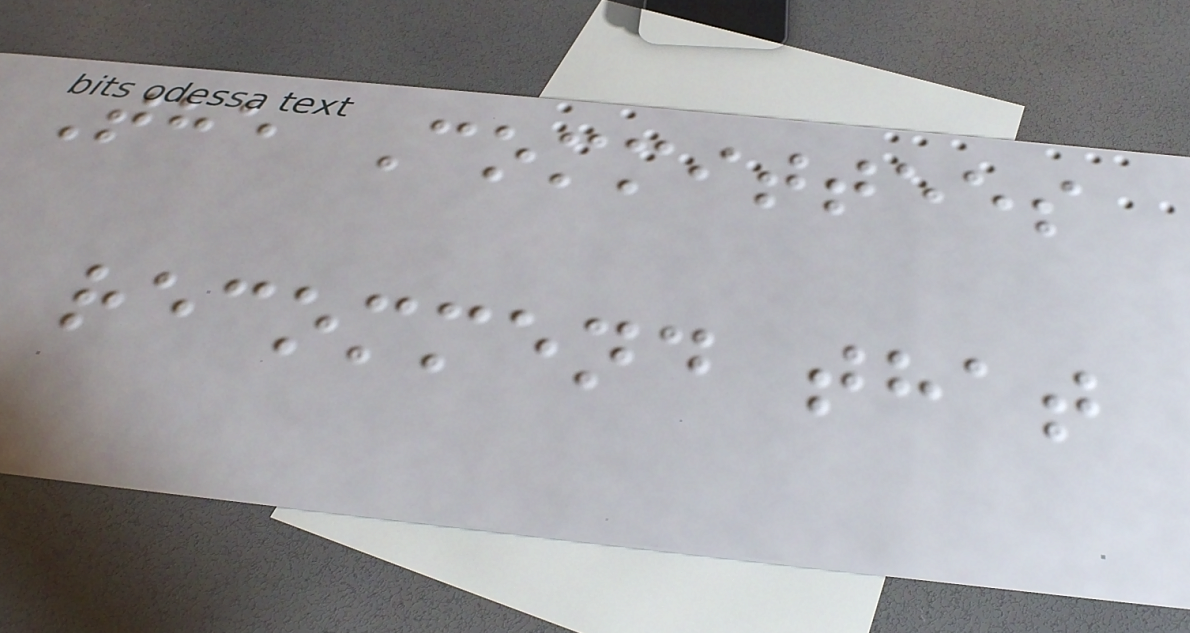The Committees
recommend that
